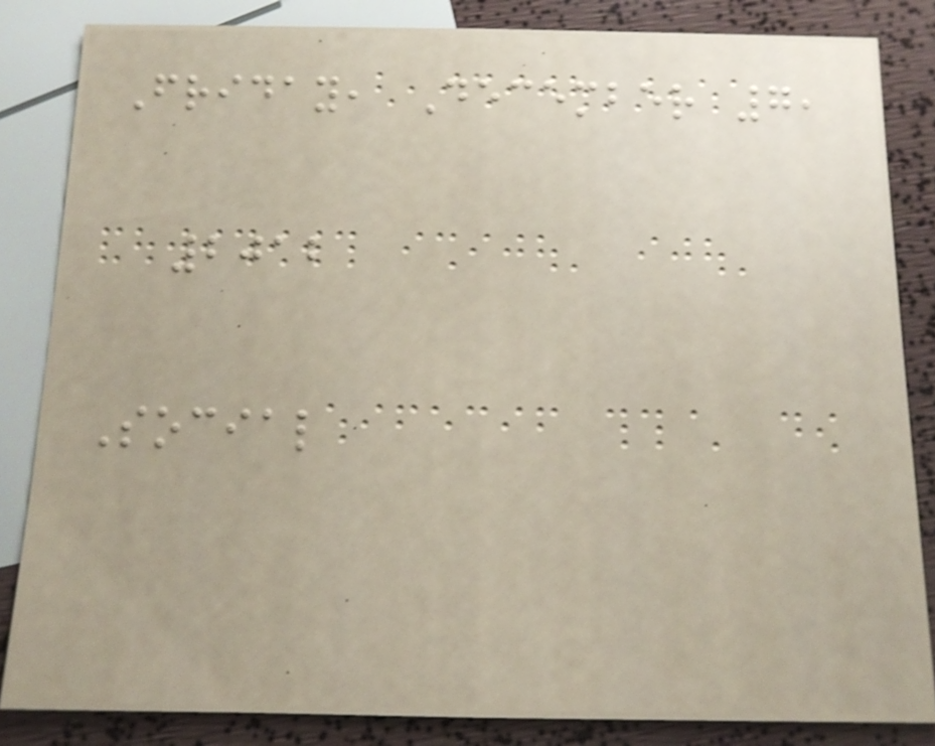Friday, December 7,
2012
Social
